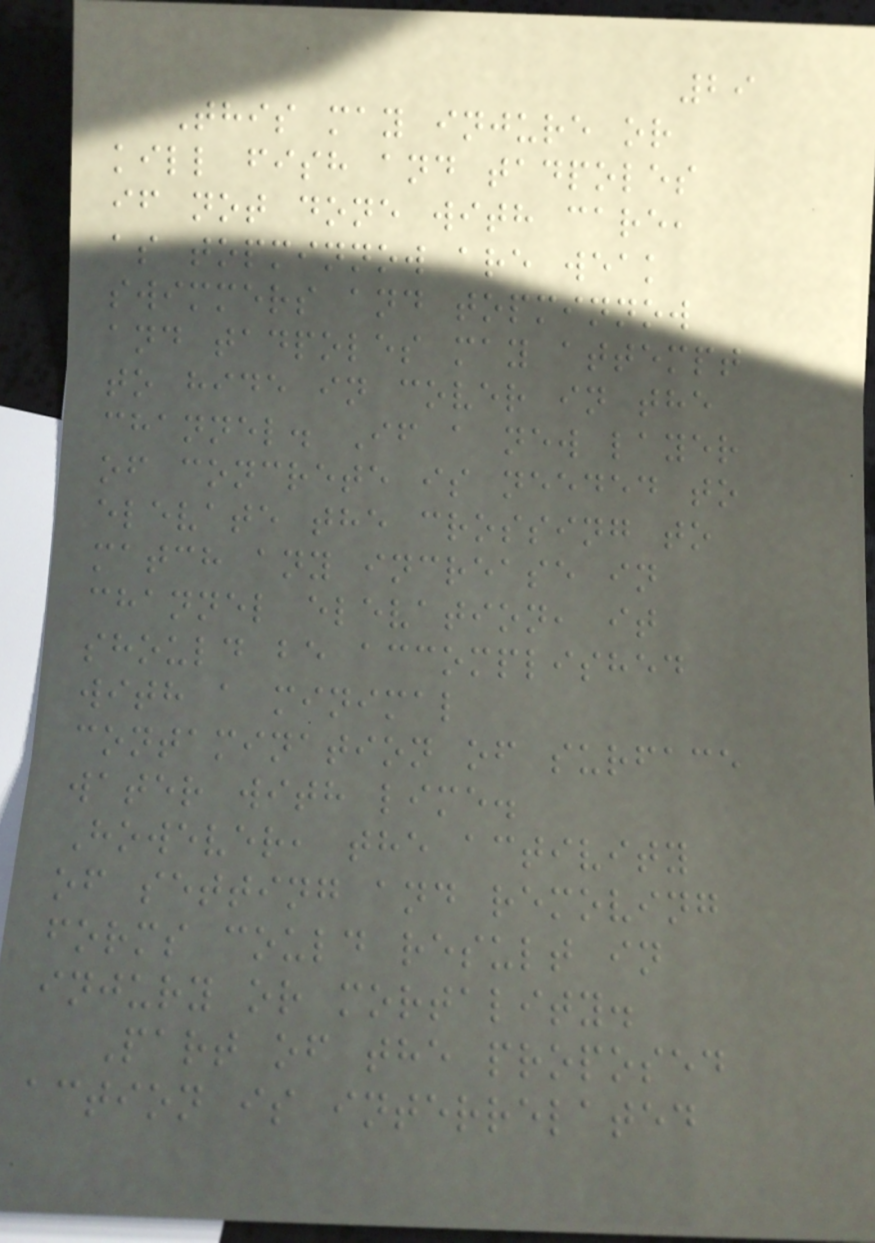29
This may injure or
kill fish and tadpoles
if not done with care,
as topminnow are weak
swimmers and topminnow
and tadpoles may attempt
to hide in cover in the
channel. If a new layer
of concrete is needed to
elevate the crossing to
match any increase in
channel elevation, it
should be accomplished
with a minimal
contamination of surface
water with lime.
However, the activity
of setting and removing
forms could result in
injury or mortality.
Part of the proposed
action is interrelated
